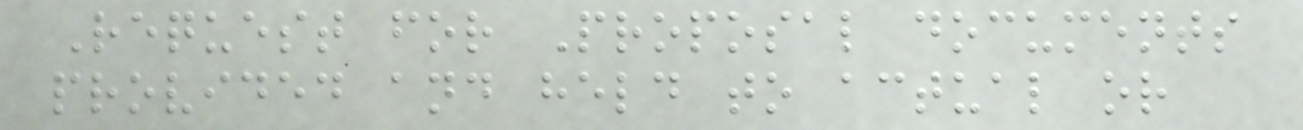Request for Proposal documents
provided and held to actual or
